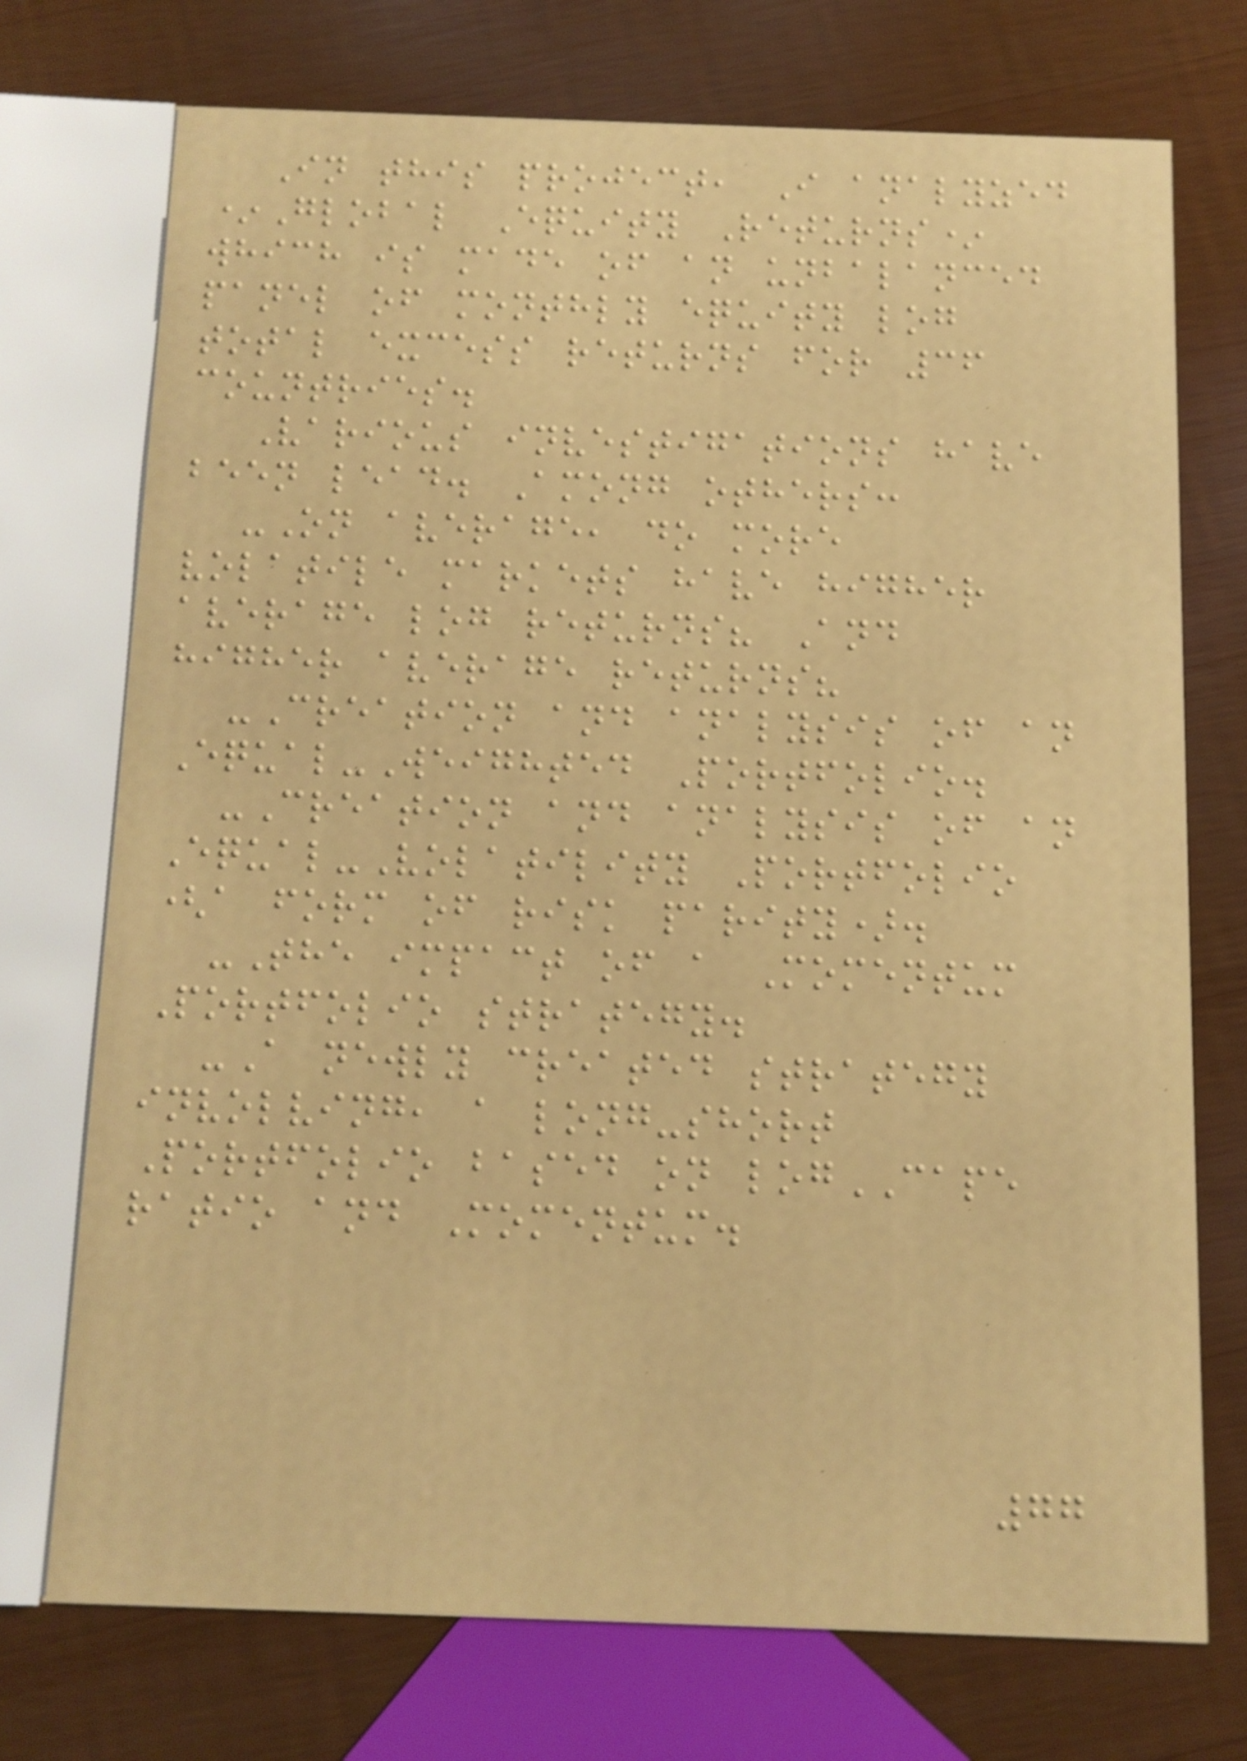In this project, I analyzed
*Global Equity Returns*
which is made of an unbalanced
panel of monthly equity log
total excess returns for 36
countries.
Various investigations have
been lead. Among others:
-On average, do more
volatile markets have higher
average log returns? And
higher average returns?
-Creation and analysis of an
Equal-Weighted Portfolio.
-Creation and analysis of an
Equal-Volatility Portfolio
(a form of risk parity).
-The impact of a Momentum
Portfolio strategy.
-A newly created strategy
involving, a long-short
Portfolio based on logCAPE
ratio and Momentum.
77
